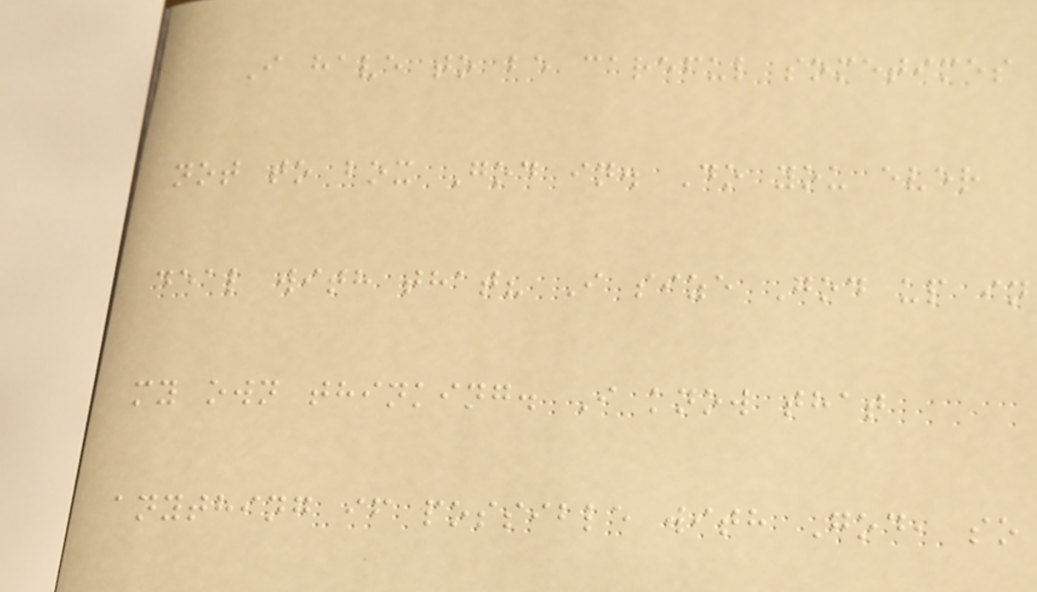I have to be careful sometimes
not to box God in. Do you ever
deal with that? I size God up in
my own thinking. I know that
anything if possible with God, so
